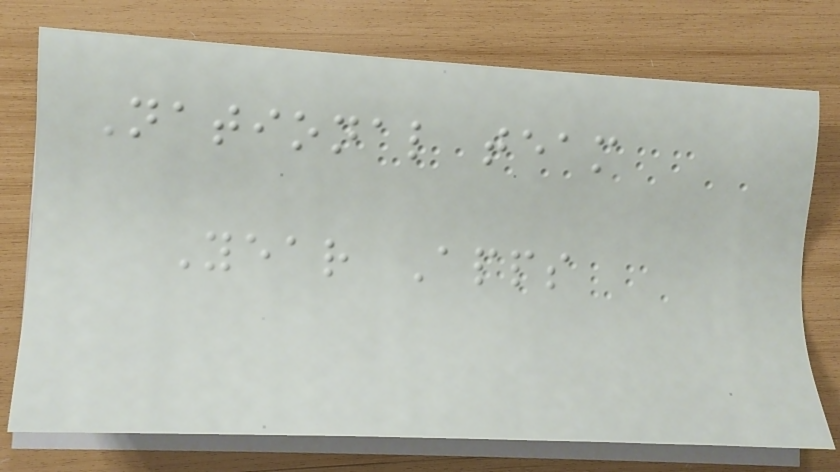National team
Year Apps
